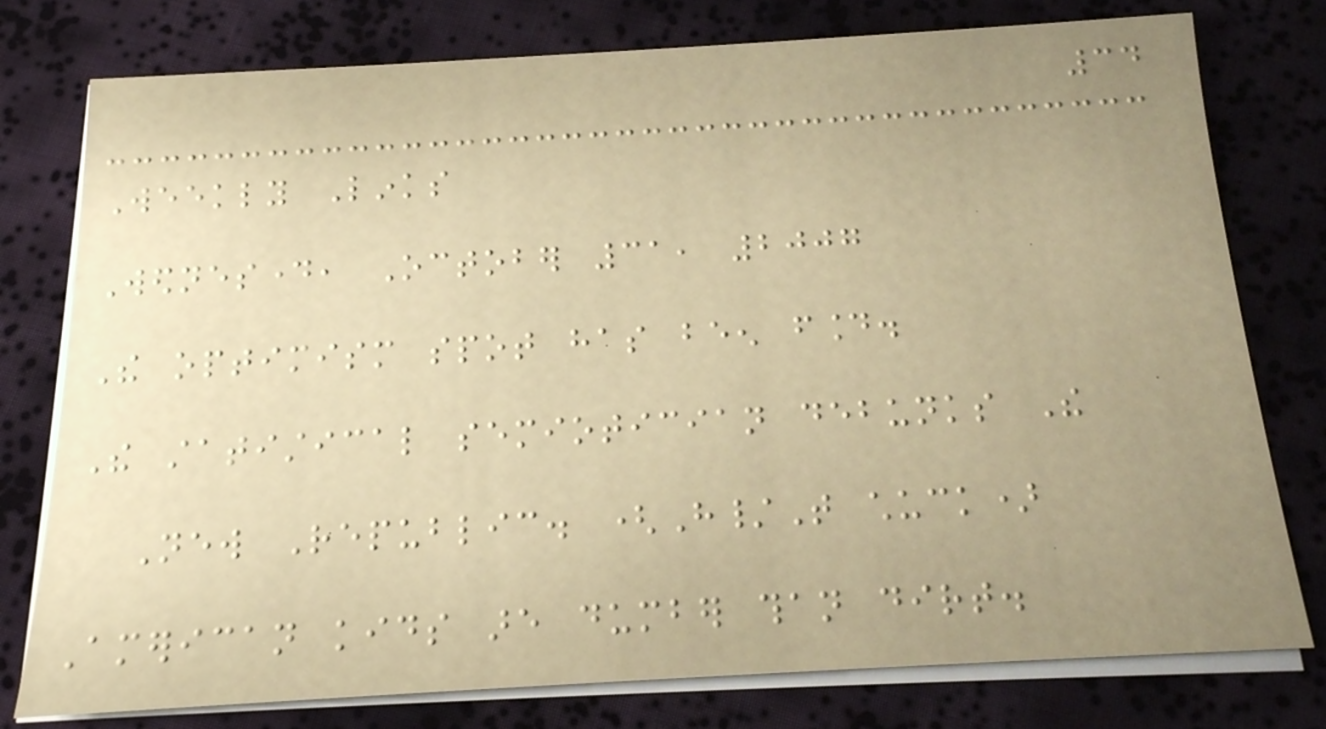34
Weekly Links
Wednesday, October 31, 2007
The optimism spot has been found.
The statistical semiotician debunks The
New Republic. (H/T chuck)
American kids are dumber than dirt.
